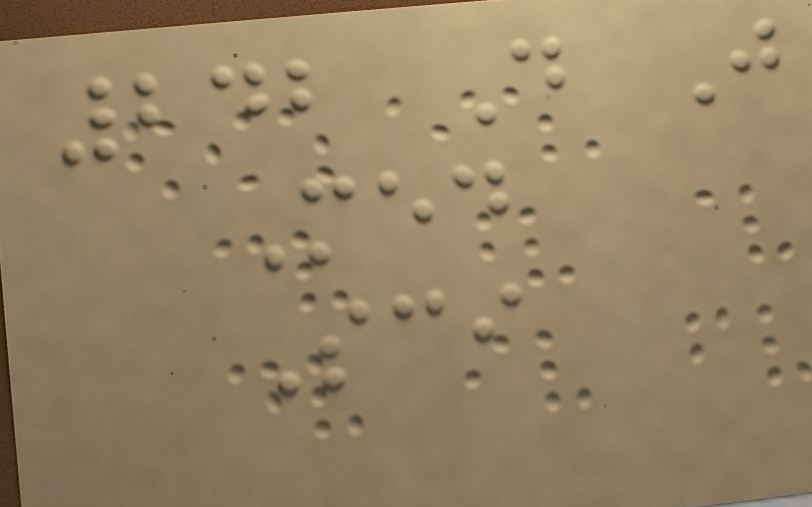242 D J
Med
Sci
